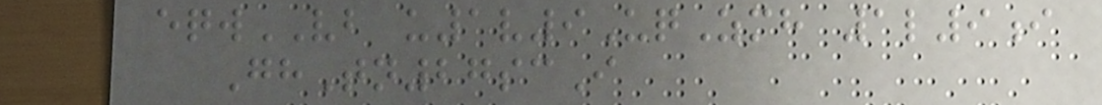eqwVB u1v9UqZmh 1l9i
GhTn27scI
